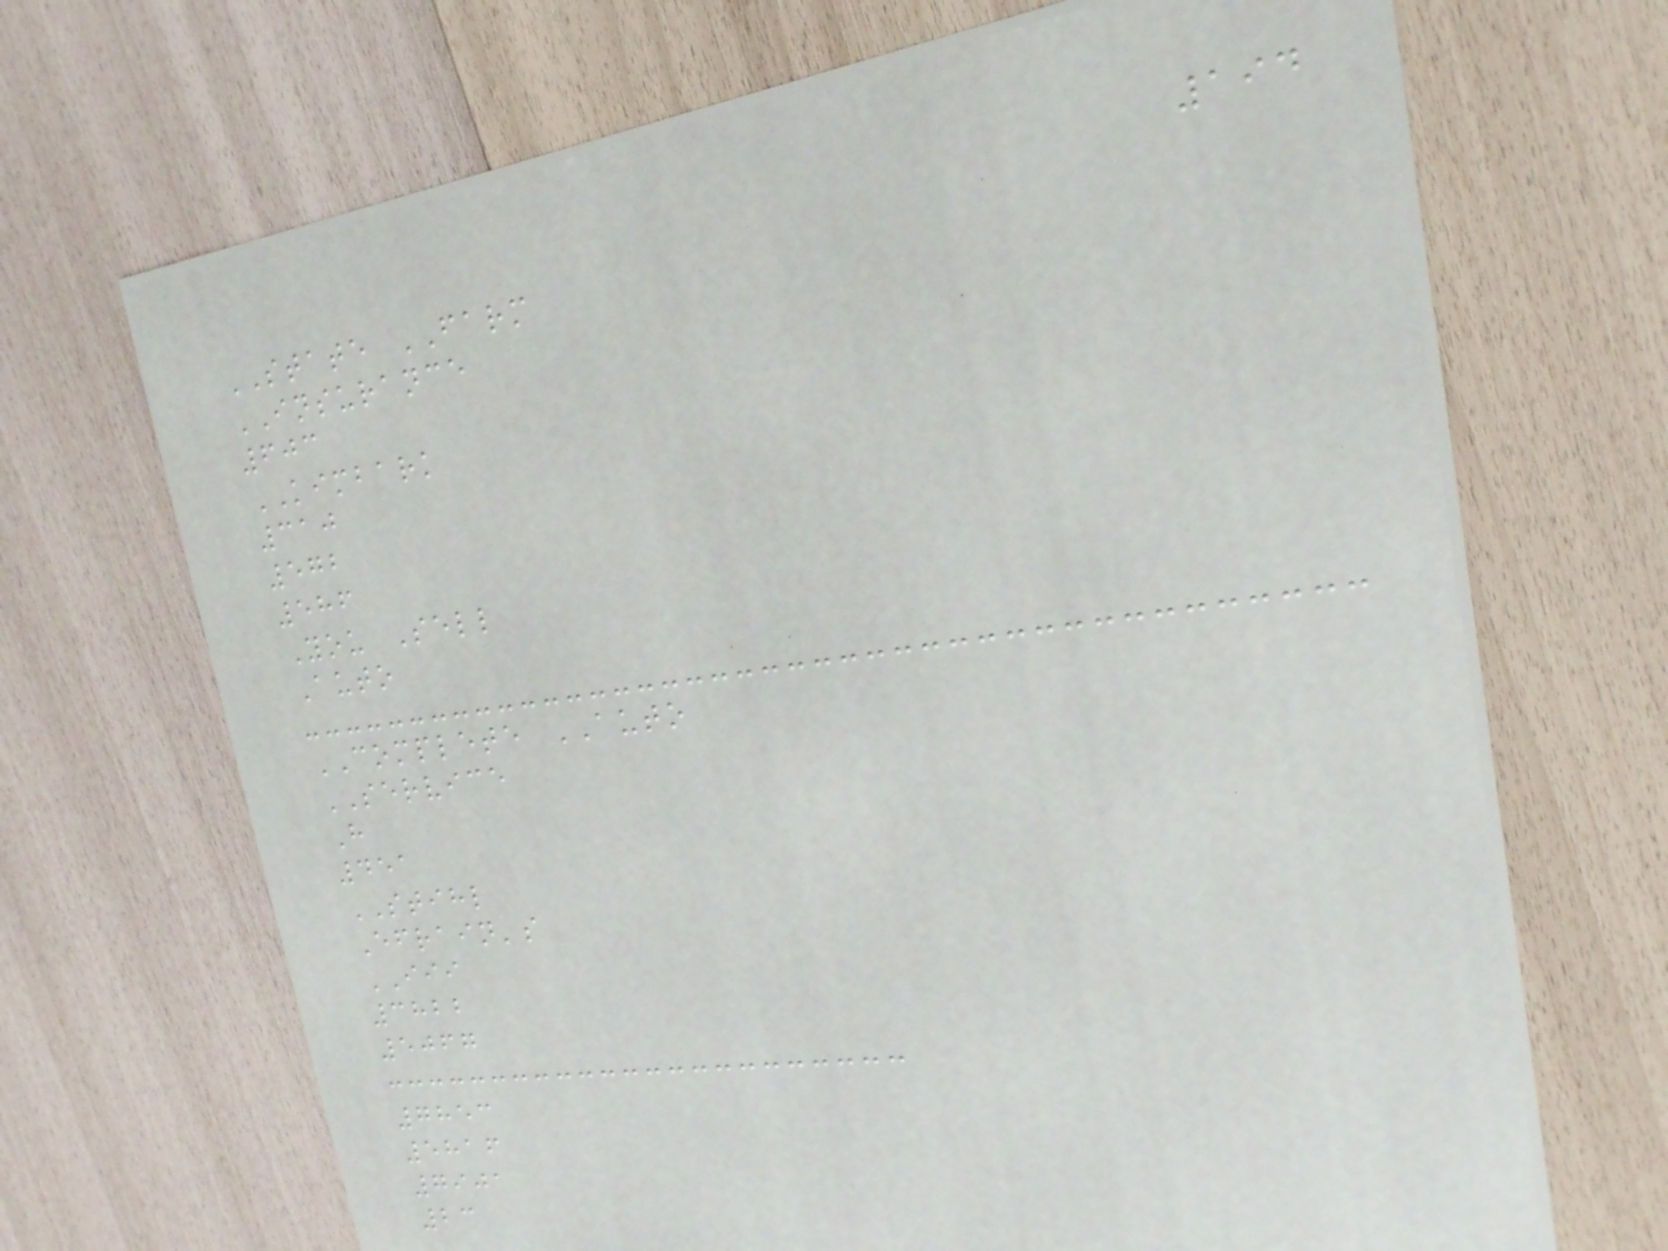194
STATE FARM
INSURANCE
603
KIMBARK
310
572
586
You Sell
Auto
COMPLETE AUTO
SERVICE
H
451
STIHL
Efrain's
III
3822
5067
7853
5816
7901
23
